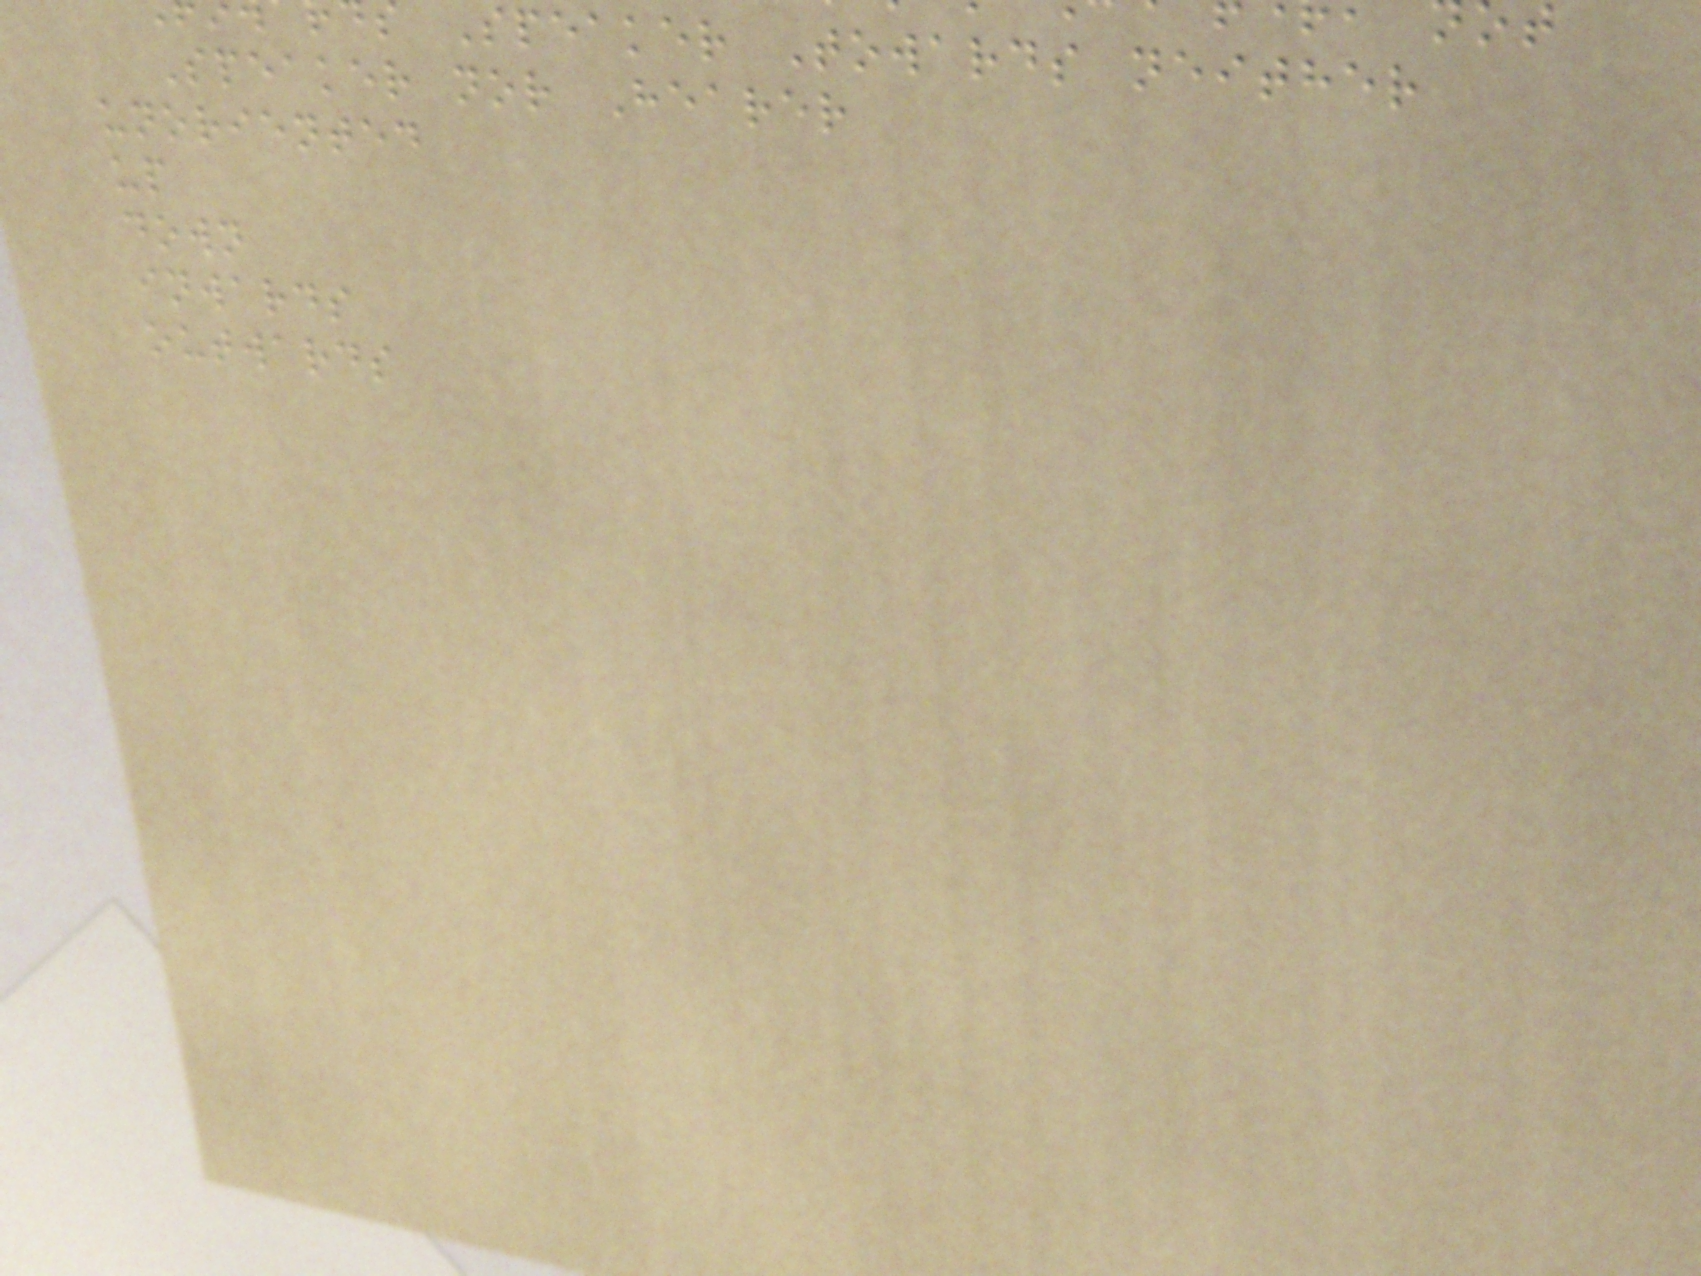Speaker Towards neither
Speaker nor Hearer
unoriented
up
down
inwards
outwards
